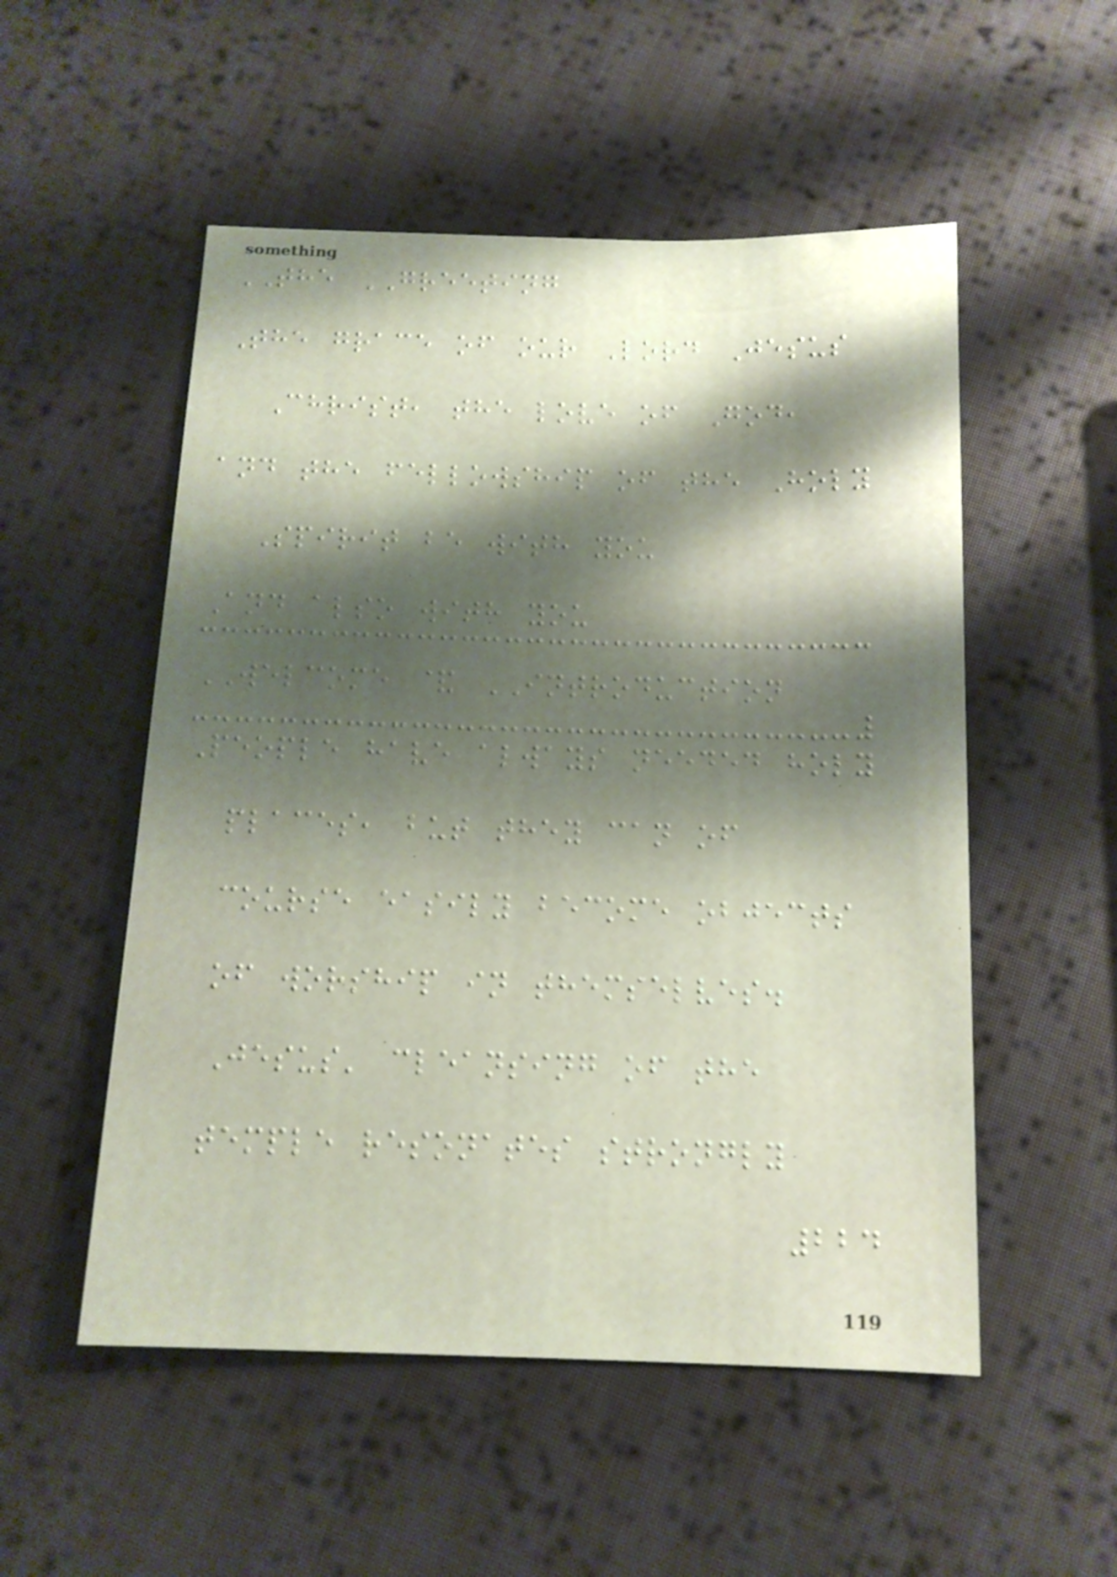THE GREETING
The grace of our Lord Jesus
Christ, the love of God,
and the fellowship of the Holy
Spirit be with you
And also with you
WELCOME & INTRODUCTION
People have always needed holy
places, but they can of
course easily become objects
of worship in themselves.
Jesus' cleansing of the
temple resonates strongly
224
